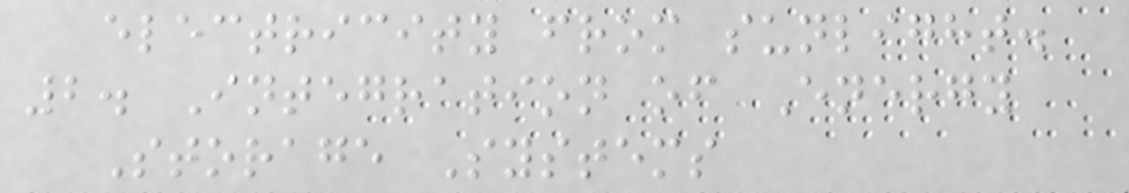electricity from sunlight.
2. Integration of Energy
Storage Systems
